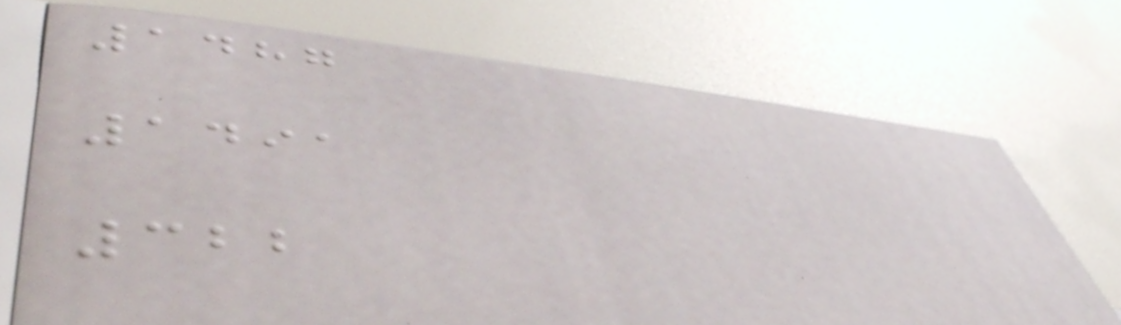1487
1491
322
